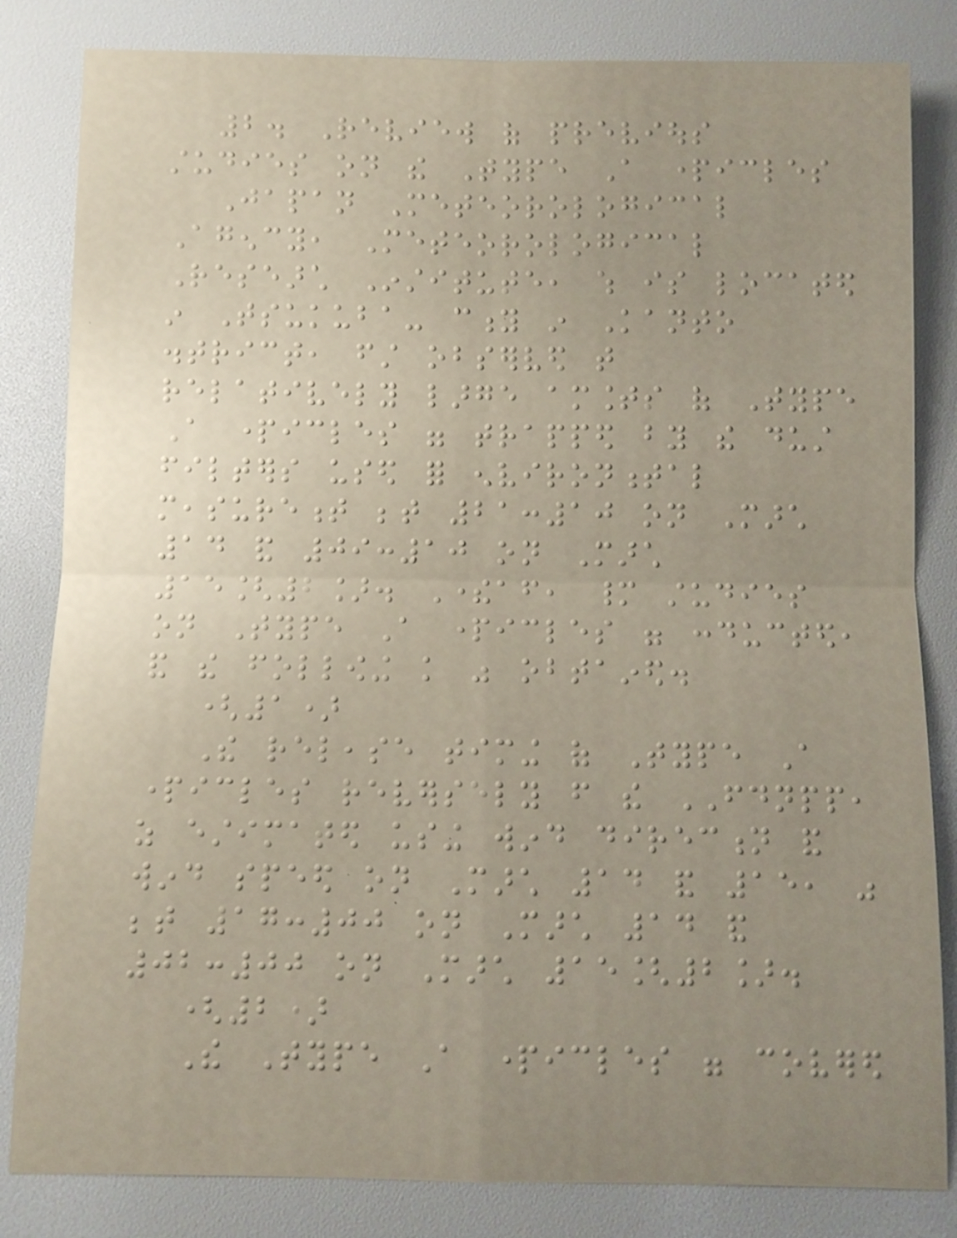2. Review of previous
studies on the Type A particles
Japan Meteorological
Agency, Meteorological
Research Institute, which is located
in Tsukuba- city in Kanto
district, first observed that
relatively large amounts of Type
A particles were trapped by the dust
filters used for environmental
measurement between 21:10 on March
14 and 09:10 on March
15[2]. Thereafter, many studies
on Type A particles were conducted,
and the following knowledge was obtained.
(1)
The release timing of Type A
particles reversely from the FDNPP,
as estimated using wind direction and
wind speed on March 14 and 15, was
between 17:00 on March 14 and
02:00 on March 15[2].
(2)
The Type A particles were covered
